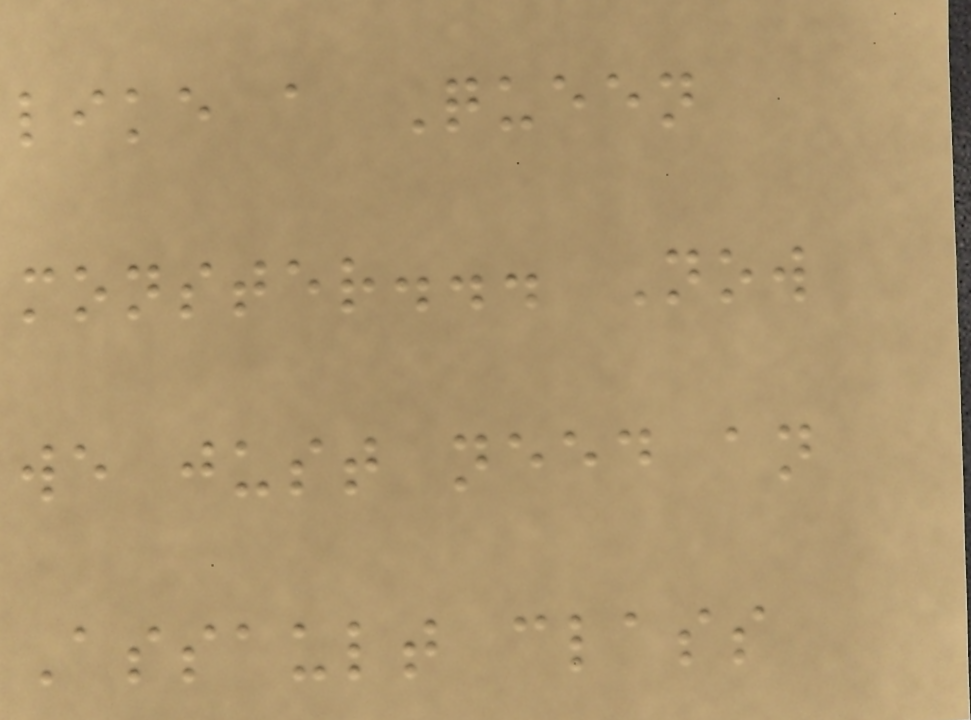like a Queen
monster... Now
we just need an
Assault class
